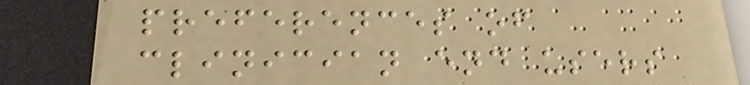preferences of
clinician end users
